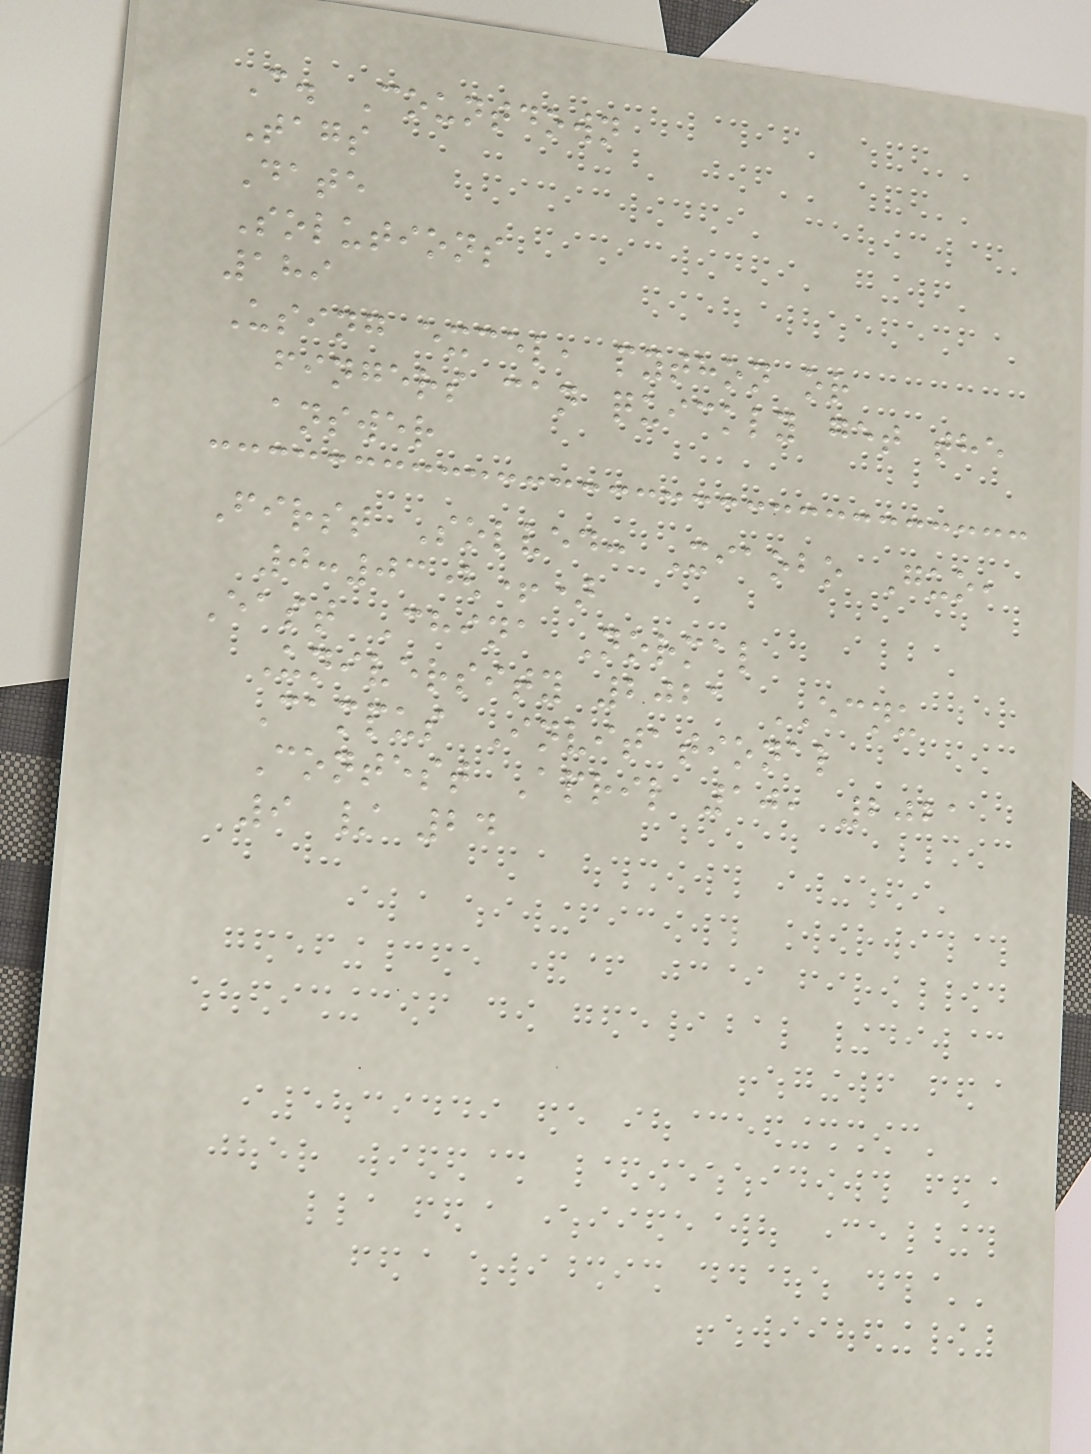C. Countdown
Tags
Date
Solutions
189
Using excel, python or
fingers can quickly get the
answer
First Solved: Xiaobo Guo,
0:03(+)
East China Normal
University 2021 ECNU
Campus Invitational
Contest April 10, 2021
9 / 24
